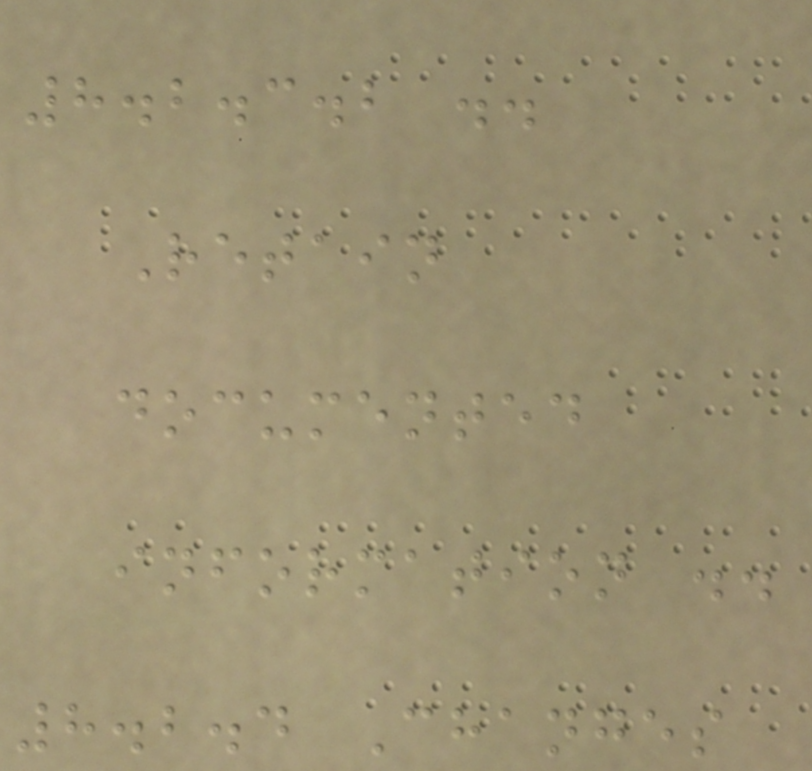8.2.3.2 ..
Retain
documented
information ..
8.2.4 Changes
